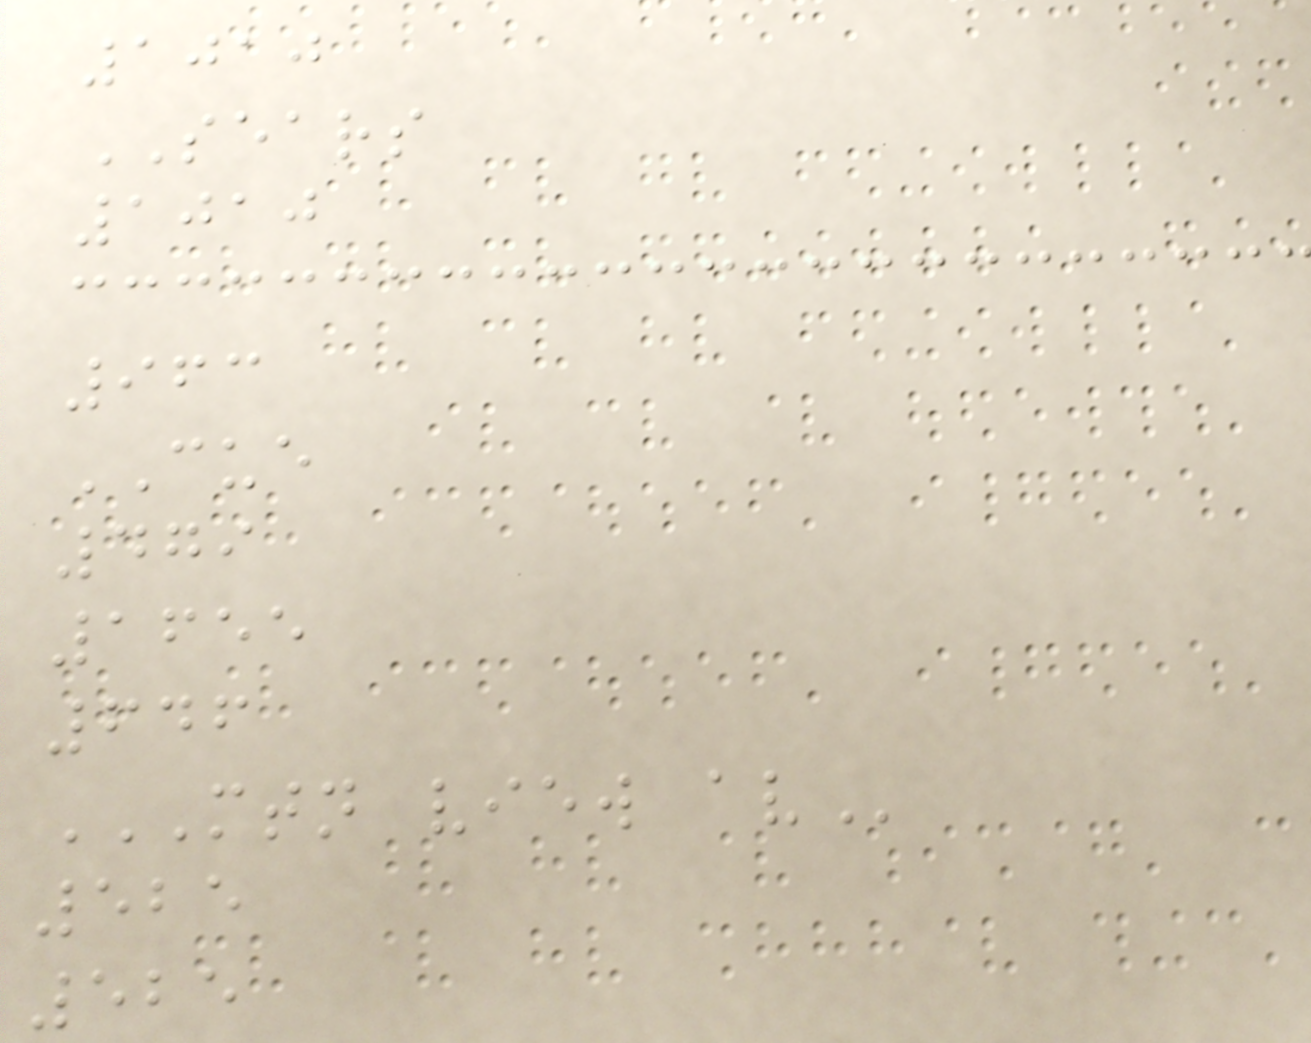1010
SEARS
1010
963
CUE
479
1655
646
MTN VIEW AV
525
525
